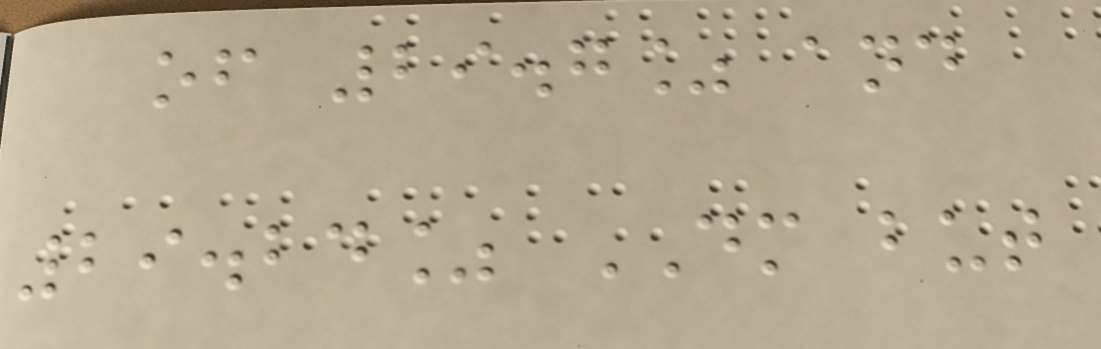of 29.7% and
29.24% DM but
